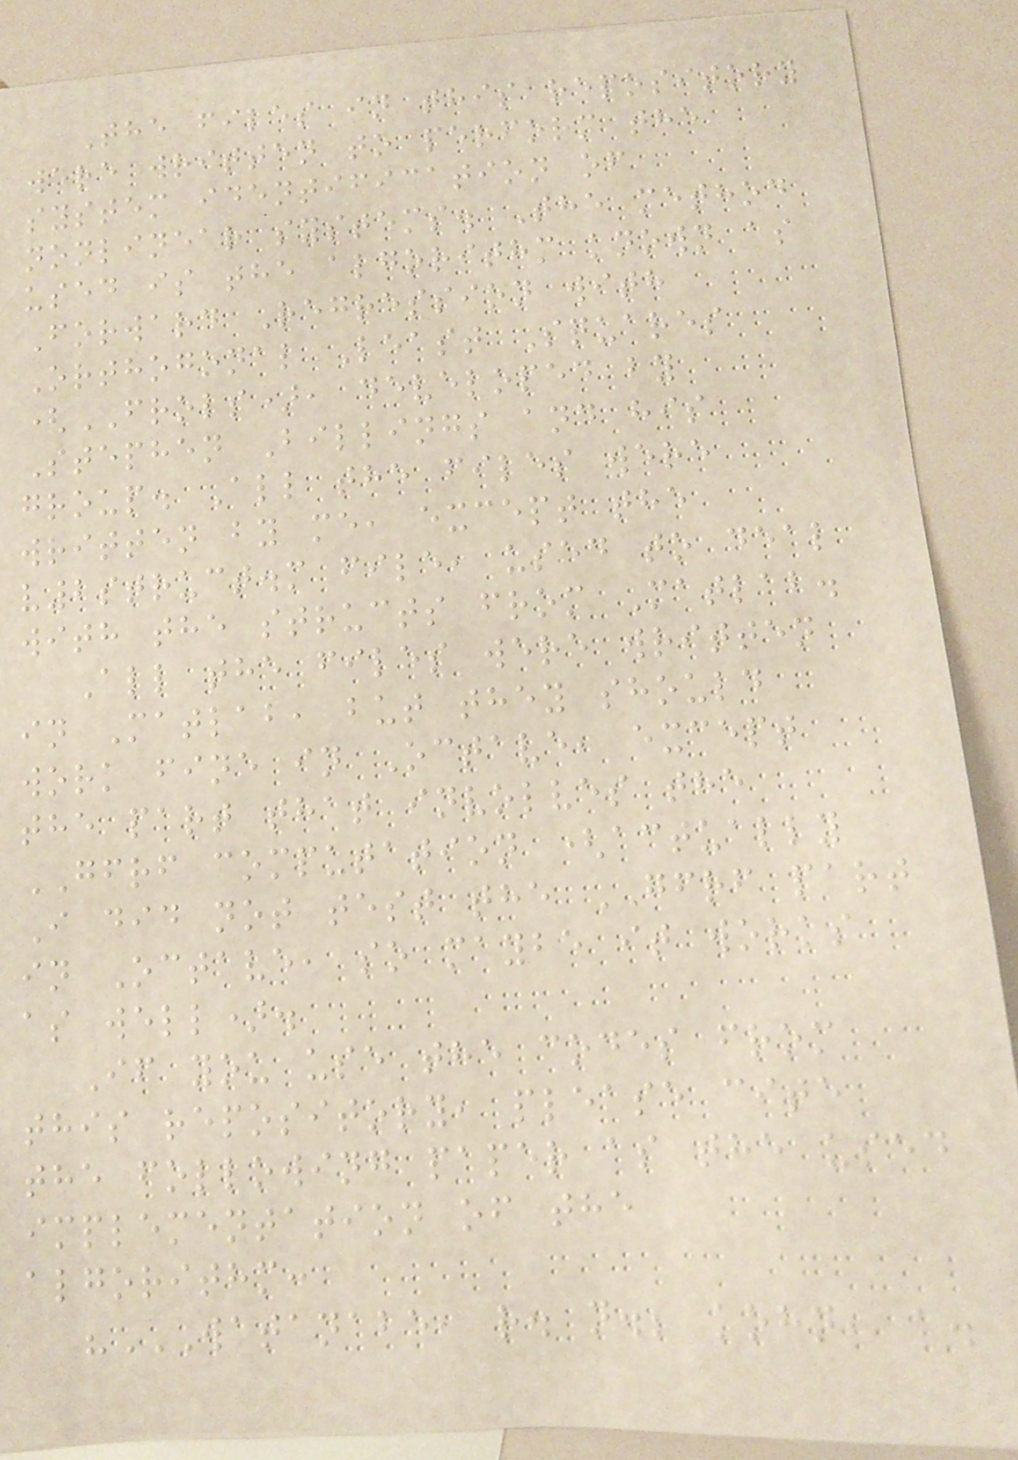The files in this repository
were written to perform the
system identification of
nonlinear systems. The method
used is the algorithm known as
Forward Regression with
Orthogonal Least Squares
(FROLS), developed by
Stephen Billings and his
group. All the files were
written by me, except the
v2struct.m file, used to deal
with the structs from Matlab.
All the files were written
in Matlab, but they should
work fine in Octave, except
the part that involves the
GFRF computation (actually
I did not test the GFRF part
in Octave, so maybe it works
as well).
If you use the codes from
this repository, please cite
the following paper as the used
implementation of the
algorithm:
"WATANABE, R. N.; KOHN, A.
